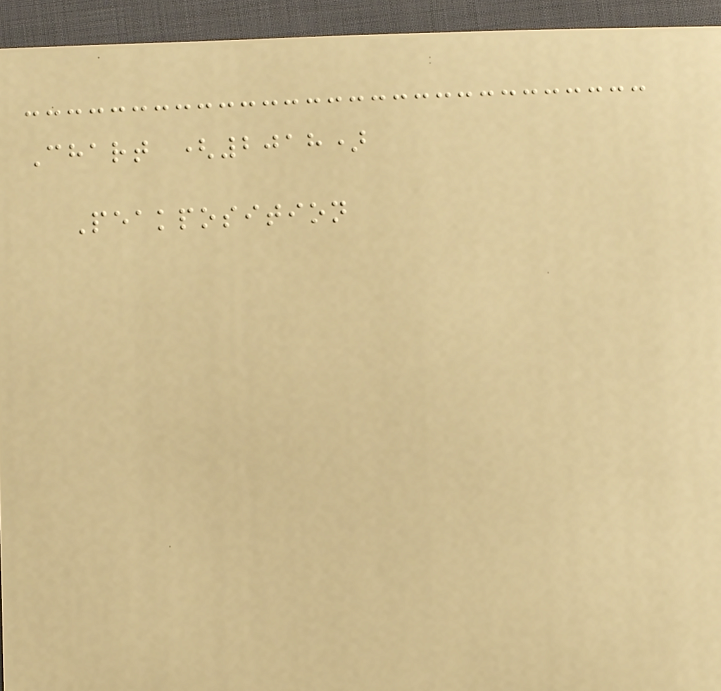Chart (2018)
Peakposition
